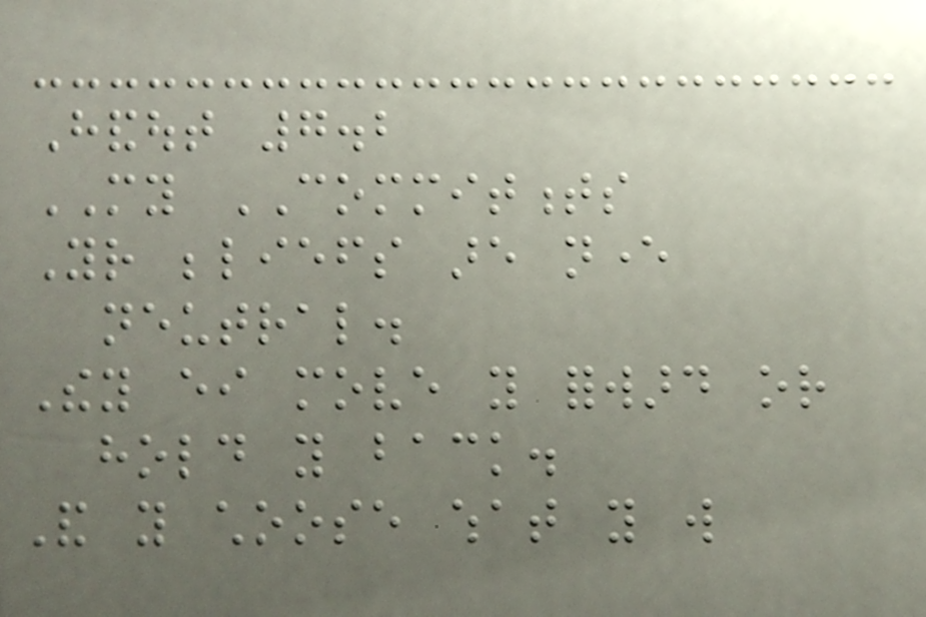Handout 7.2
MY COMMITMENTS
Your beliefs are never
neutral.
They either move you forward or
hold you back.
And you choose what you will
